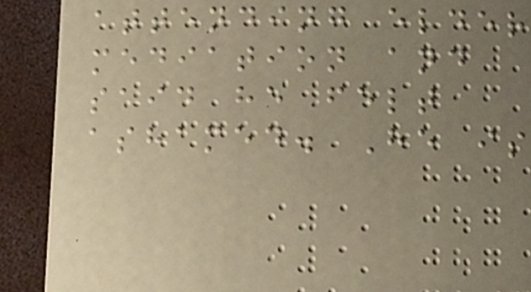attending elder
mediation and
said he felt
ashamed. He is
